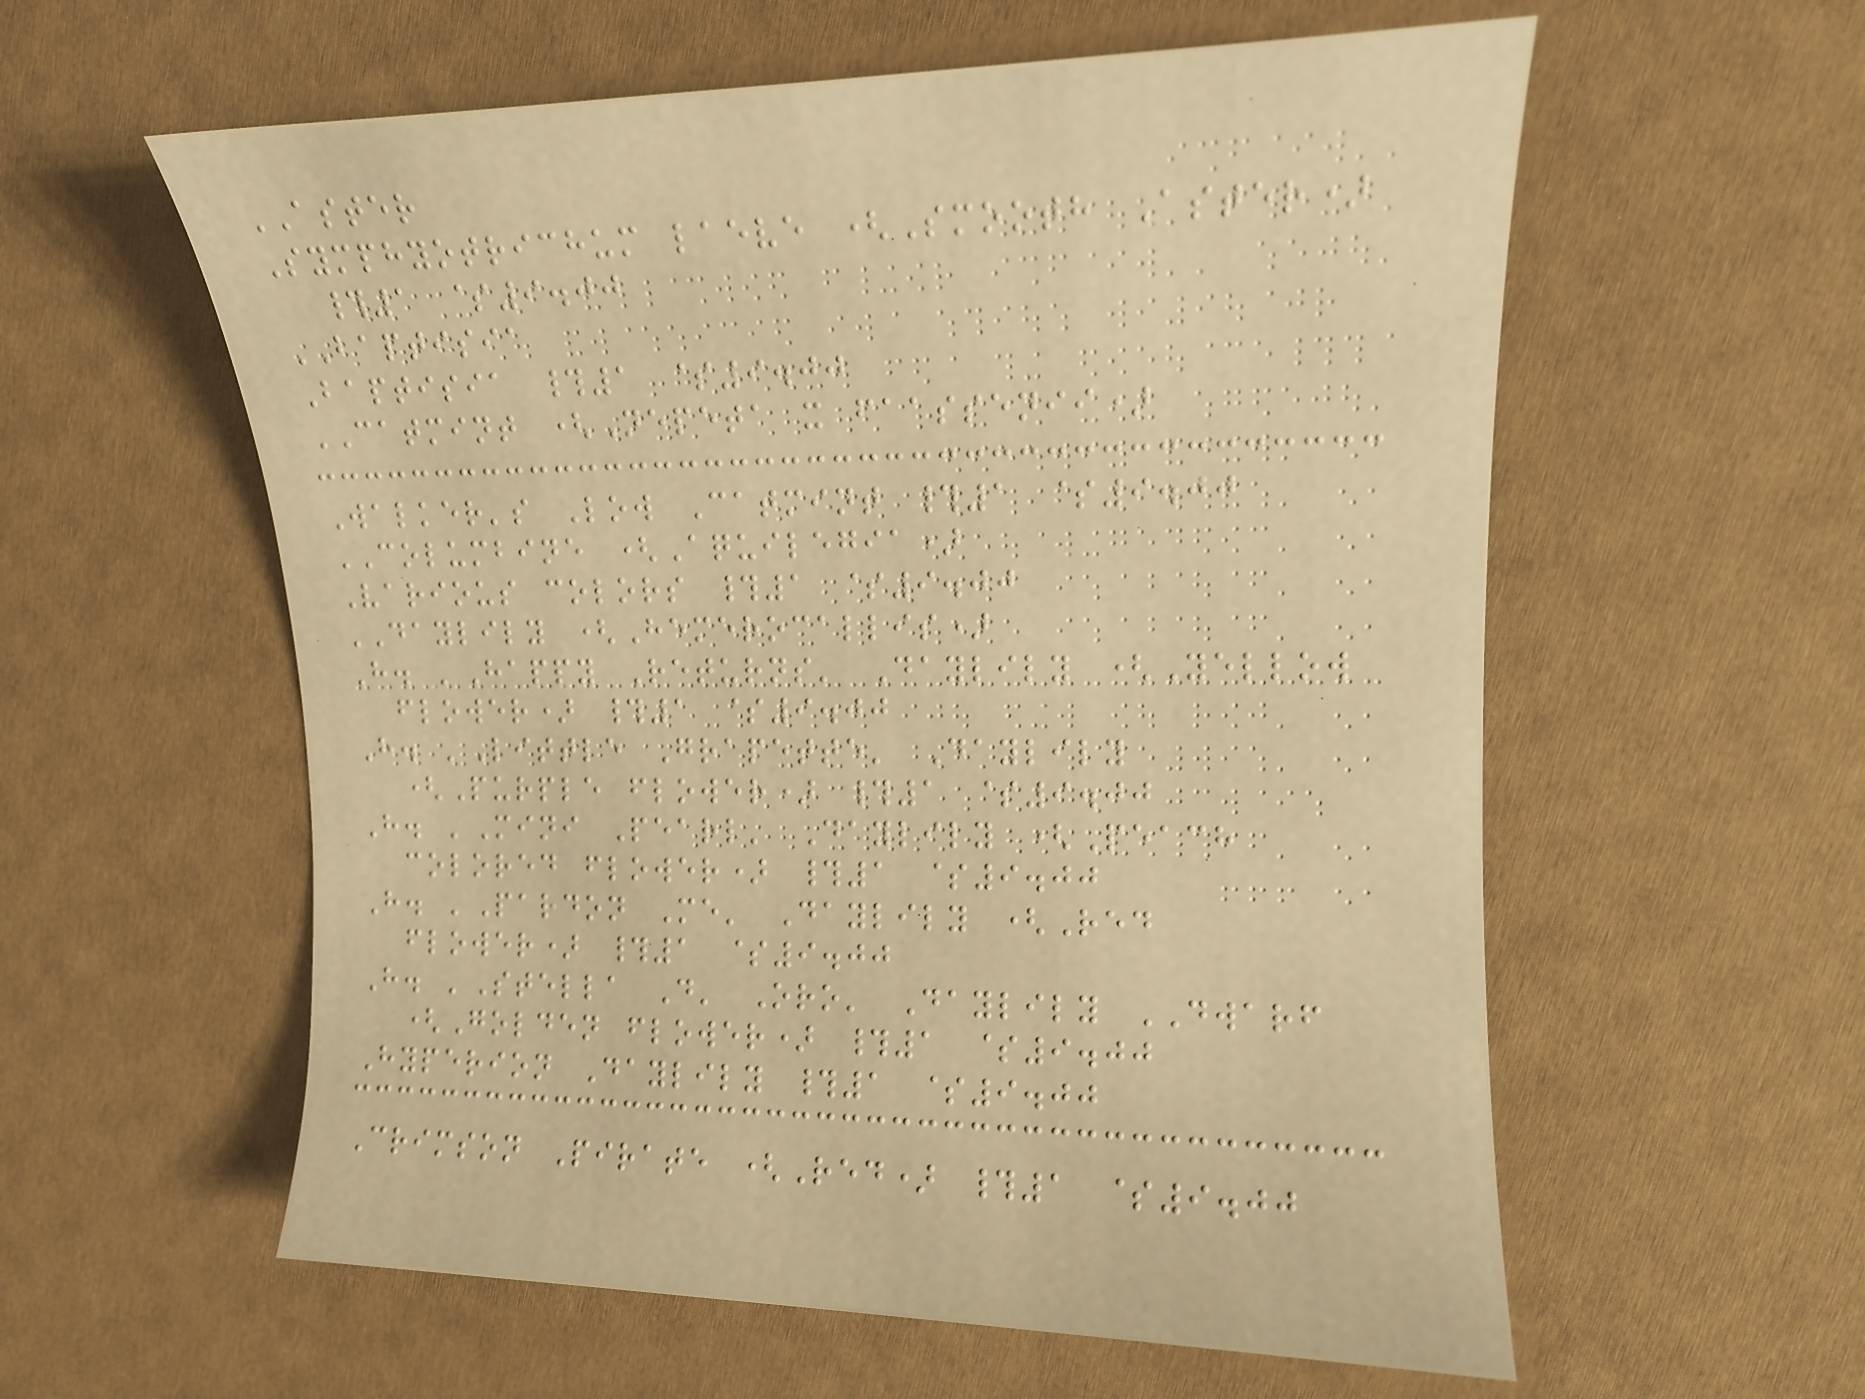ASTER
Symphyotrichum laeve (Smooth Aster)
#1 $9.00
BAPTISIA
Baptisia #1 $9.00
CATMINT (Nepeta x faassenii)
Walker's Low Catmint #1 $9.00
COLUMBINE (Aquilegia)
Various colors #1 $9.00
DAYLILY (Hemerocallis)
H. 'Happy Returns' Daylily (Yellow
flower) #1 $9.00
H. 'Little Grapette' Daylily
(Purple flower) #1 $9.00
H. 'Mini Pearl' Daylily (Peach
colored flower) #1 $9.00
H. 'Pardon Me' Daylily (Red
flower) #1 $9.00
H. 'Stella D' Oro' Daylily DWARF
(Golden flower) #1 $9.00
Hyperion Daylily #1 $9.00
Crimson Pirate (Red) #1 $9.00
